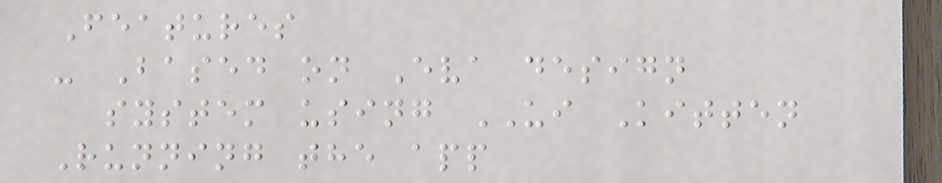Features
- Based on Eva design
system using UI Kitten
Running the app
